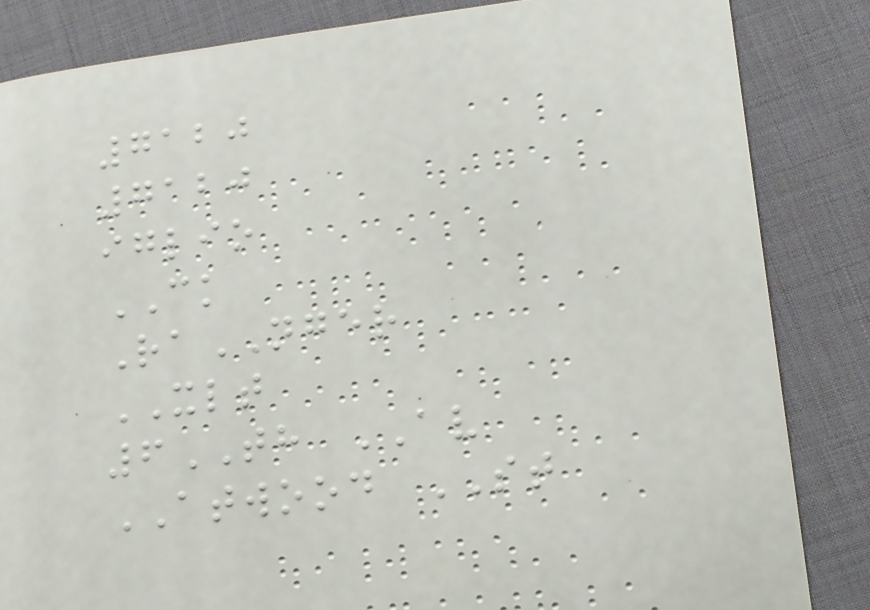7120
7120
iglio
CK
RaNGER
XLT
6TH AV
ATWOOD ST
